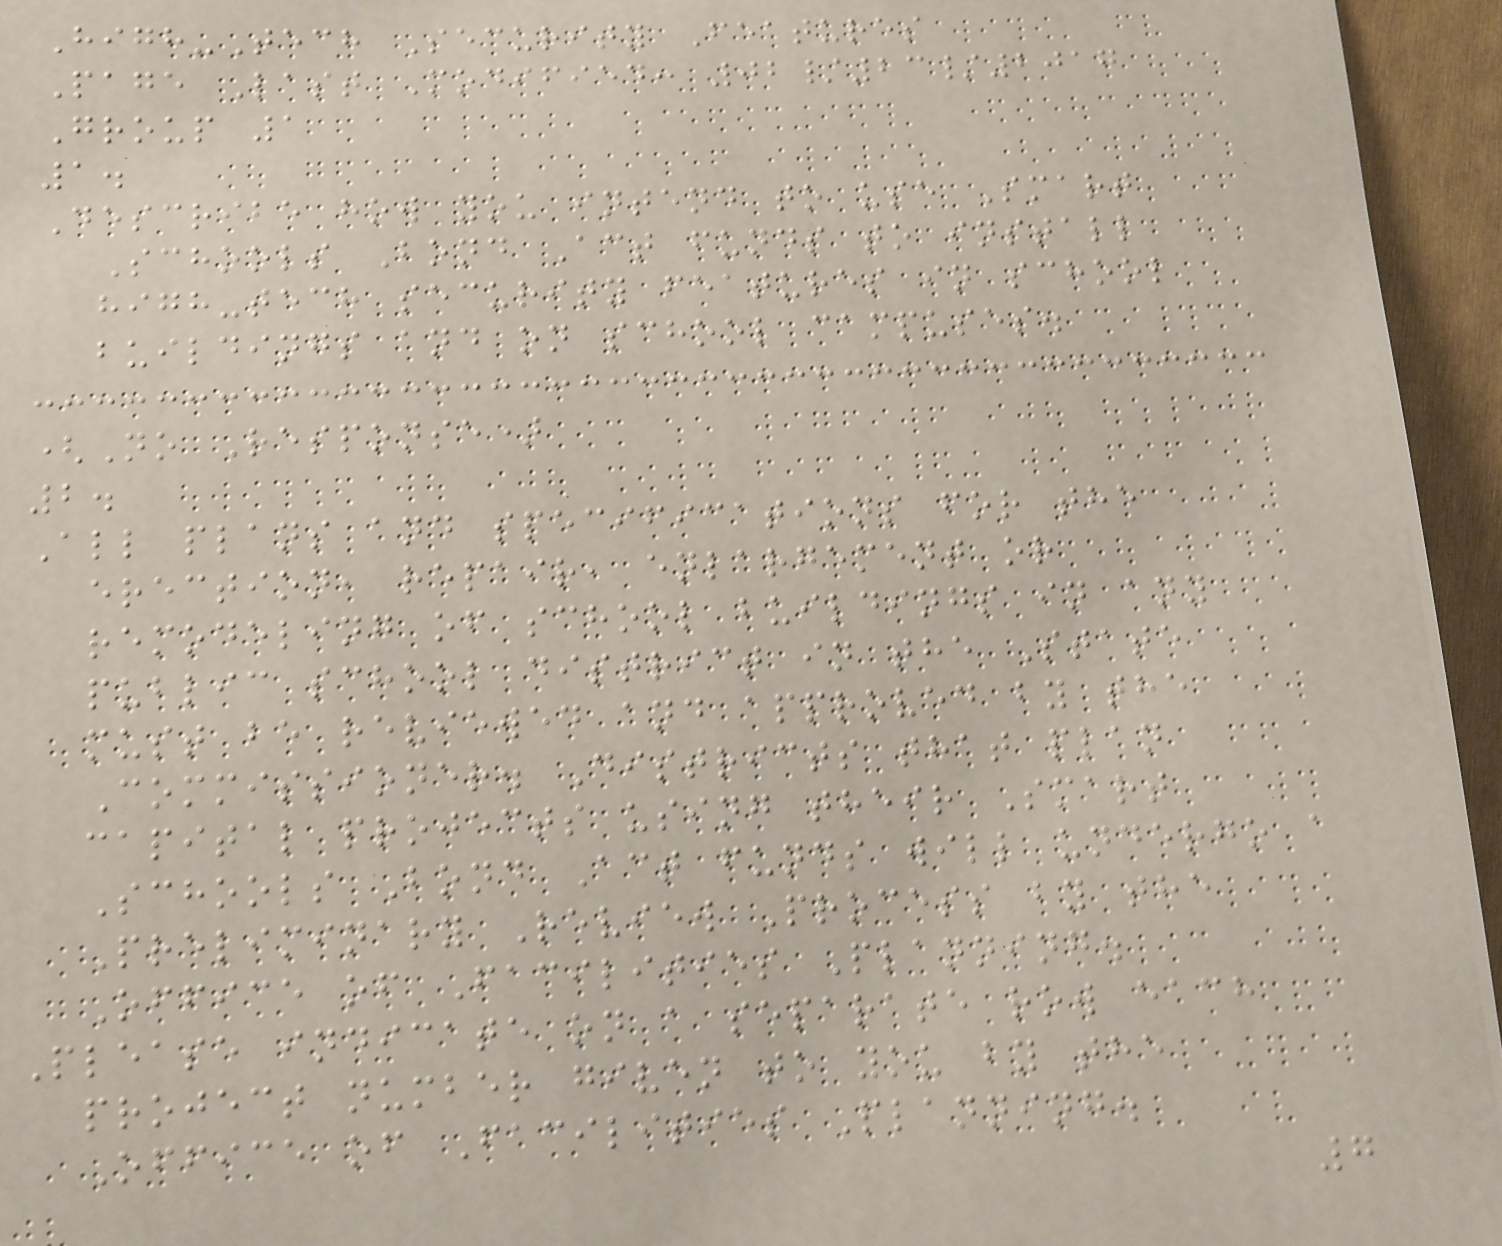High-Tech Security Features
Page Last Modified: 02/23/2017
Group 1
1.
Describe how you intend to use Smart
Schools Bond Act funds to install
high-tech security features in school
buildings and on school campuses.
(No Response)
2.
All plans and specifications for the
erection, repair, enlargement or
remodeling of school buildings in any
public school district in the State
must be reviewed and approved by the
Commissioner. Districts that plan
capital projects using their Smart
Schools Bond Act funds will undergo a
Preliminary Review Process by the
Office of Facilities Planning.
Please indicate on a separate row each
project number given to you by the
Office of Facilities Planning.
7
